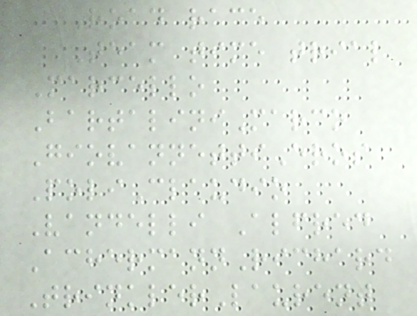Road race
Team time trial
Marcello
BartaliniMarco
GiovannettiEros
PoliClaudio
Vandelli Alfred
AchermannRichard
TrinklerLaurent
